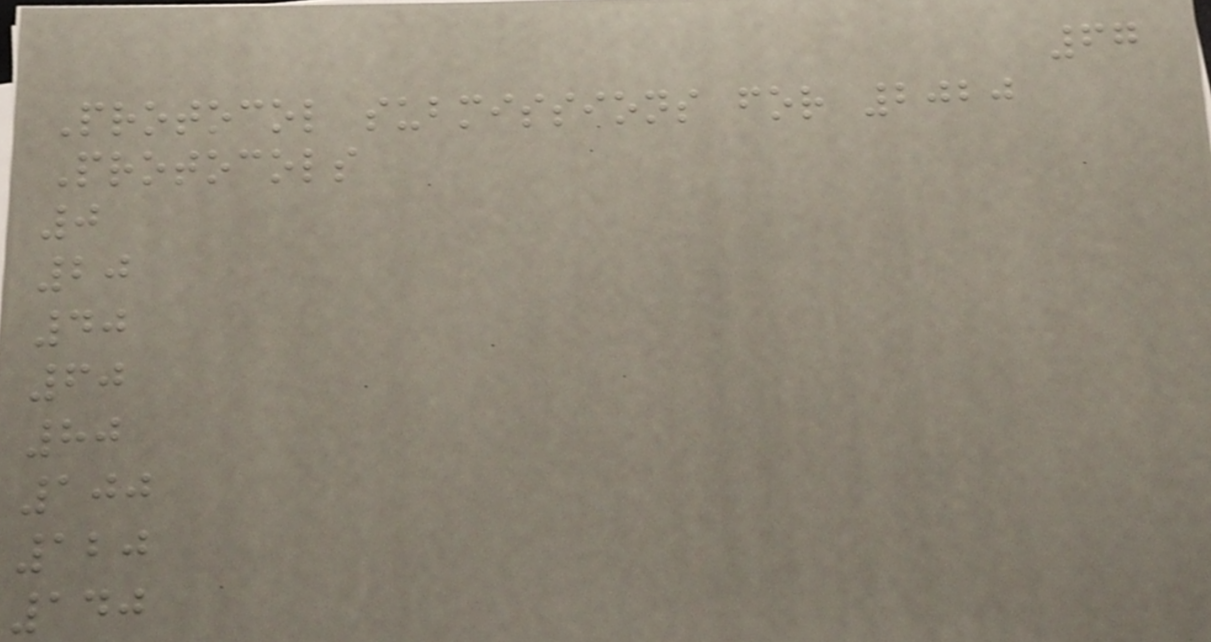67
Protocol submissions for 2020
Protocols
0
20
40
60
80
100
120
140
